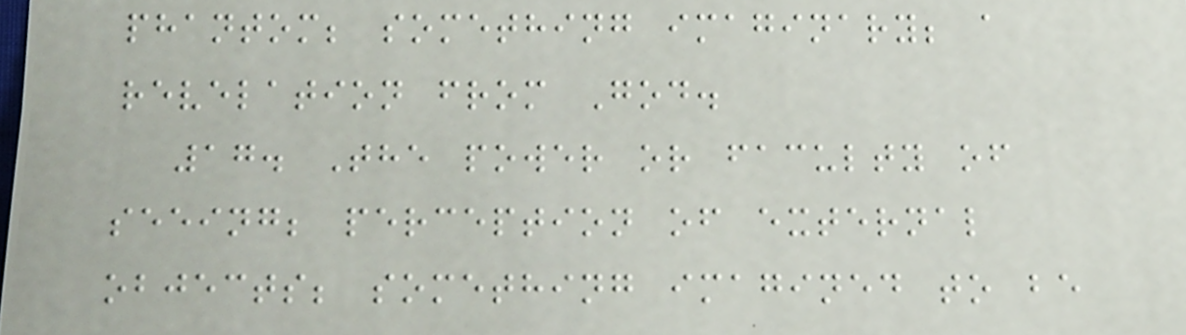phantom; something imaginary; a
revelation from God.
17. The power or faculty of
seeing; perception of external
objects; something imagined to be
